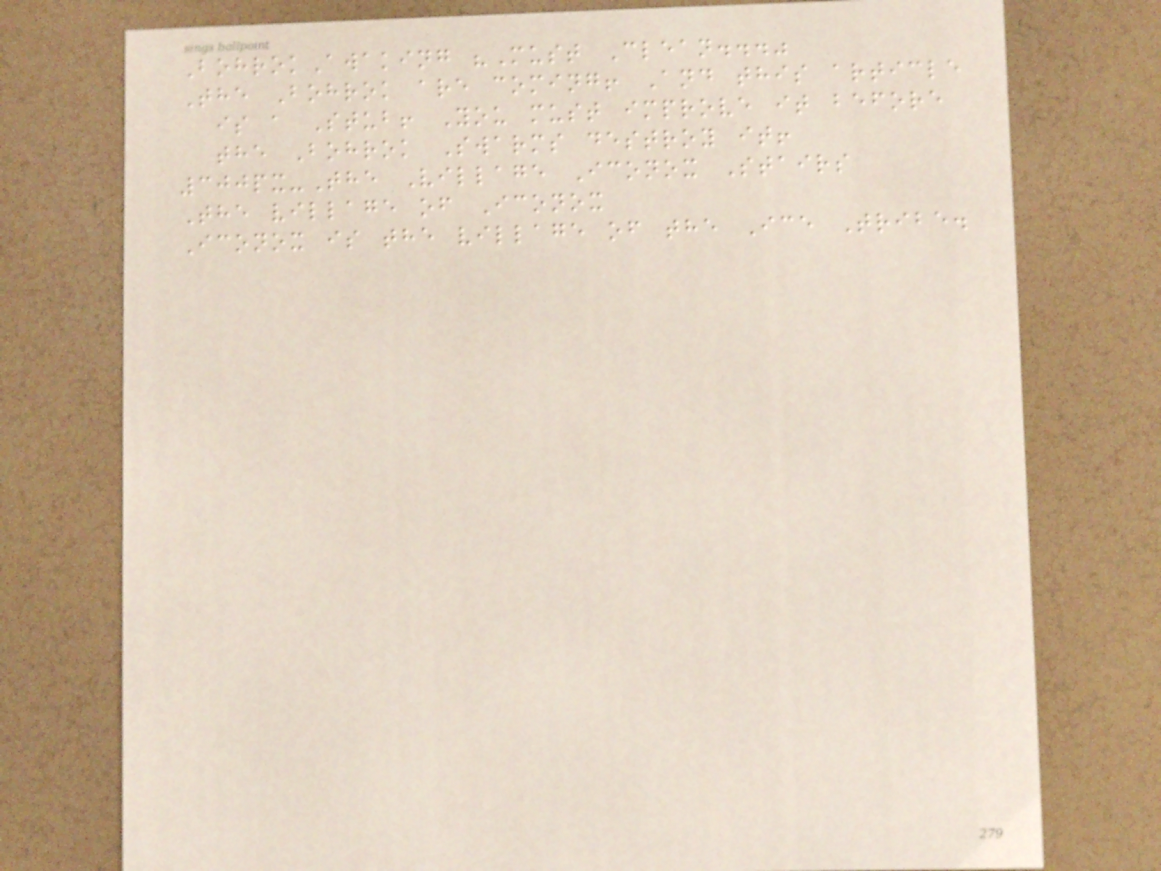BohrokAwaking "Must Clean..."
The Bohrok are coming! And this article
is a Stub! You must improve it before
the Bohrok Swarms destroy it!
300px-The Village Iconox Stairs
The village of Iconox
Iconox is the village of the Ice Tribe.
